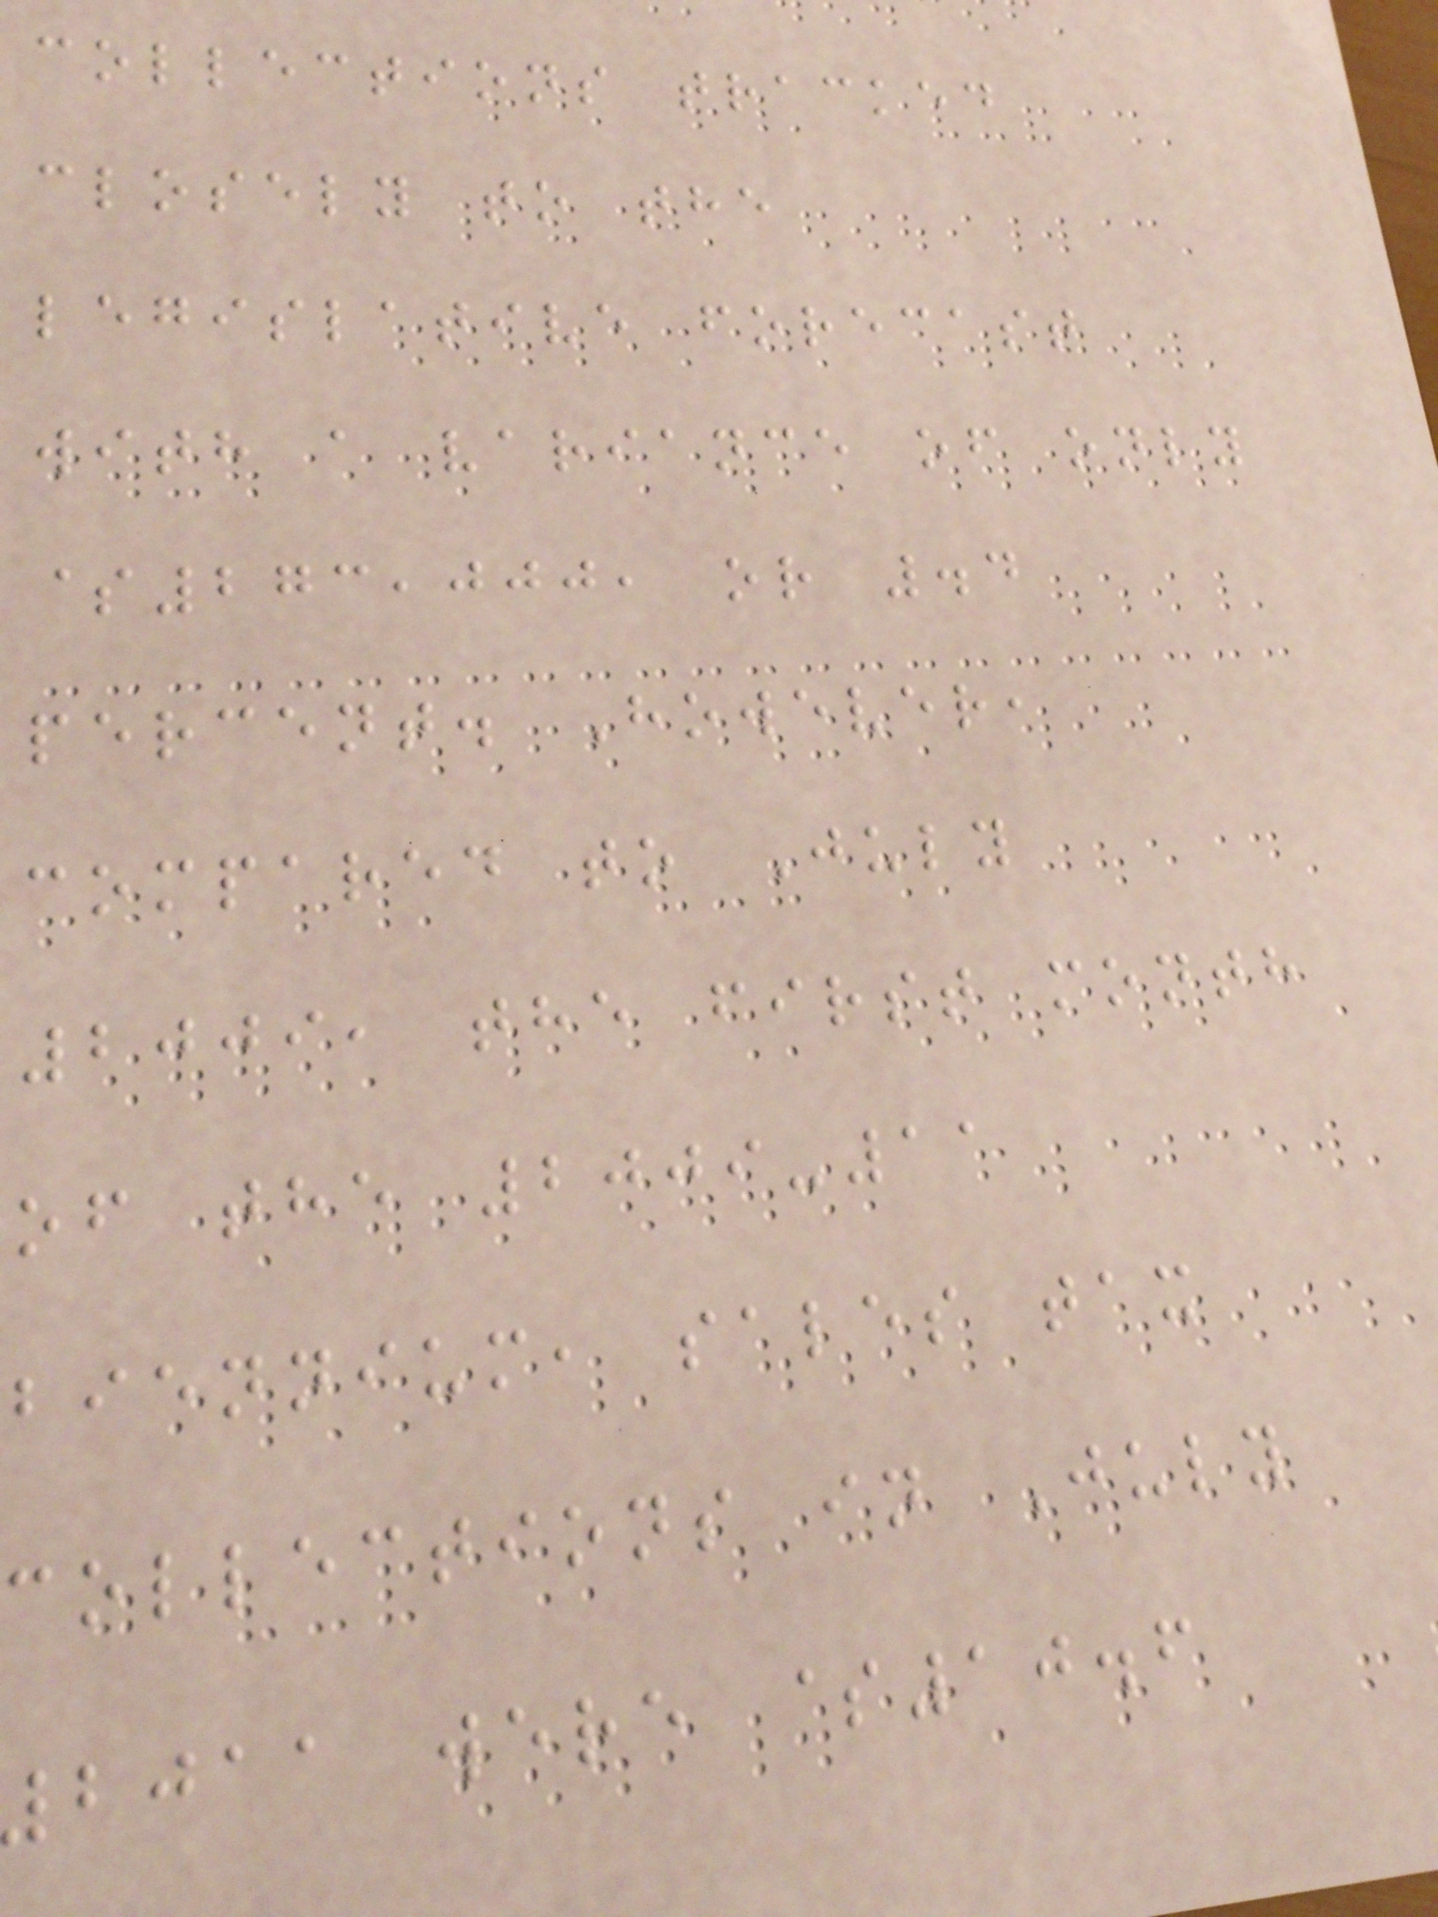collections tracked
closely to the
legislative forecast
with a variance of only
$273,000, or .4
percent. However,
compared to July
2009, the first month
of the 2009-11
biennium, sales tax
collections in July
bjaa were $10.6
